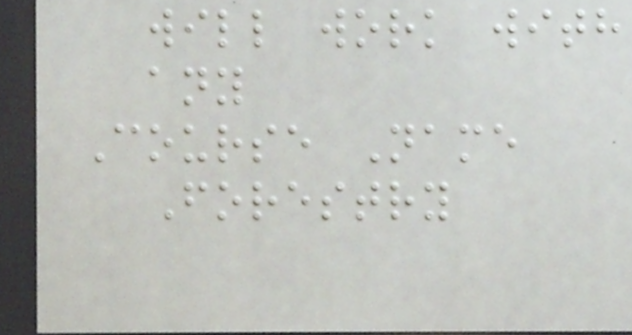will work with
any
Course Name
Forestry
